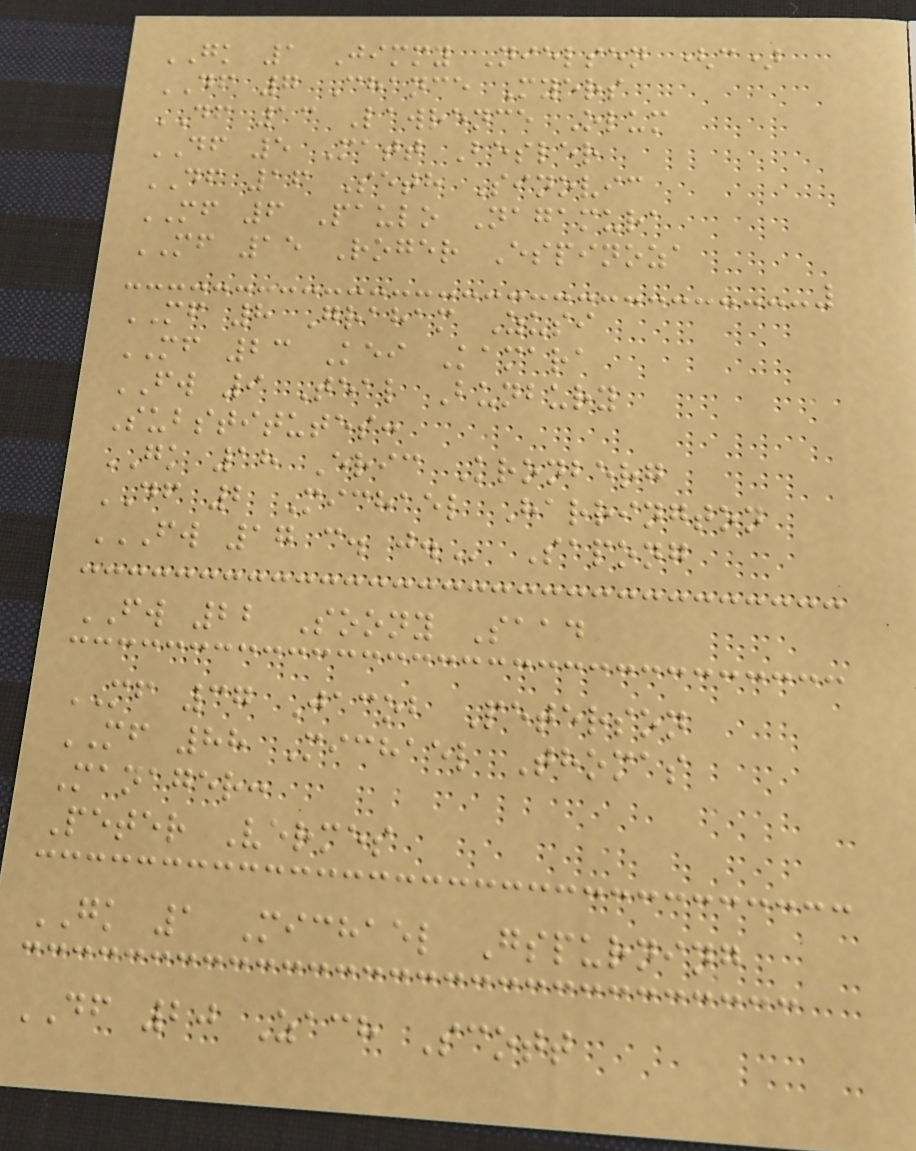GK 1 Jimmy Nielsen (c)
DF 7 Chance Myers
DF 13 Lawrence Olum
DF 5 Matt Besler
DF 16 Seth Sinovic
MF 6 Paulo Nagamura
MF 15 Roger Espinoza
MF 8 Graham Zusi
MF 23 Kei Kamara
FW 9 Teal Bunbury
Substitutes:
GK 18 Eric Kronberg
DF 2 Michael Harrington
FW 17 C. J. Sapong
FW 22 Soony Saad
MF 37 Jacob Peterson
MF 88 Michael Thomas
Manager:
Peter Vermes
GK 1 Michael Gspurning
DF 20 Zach Scott
